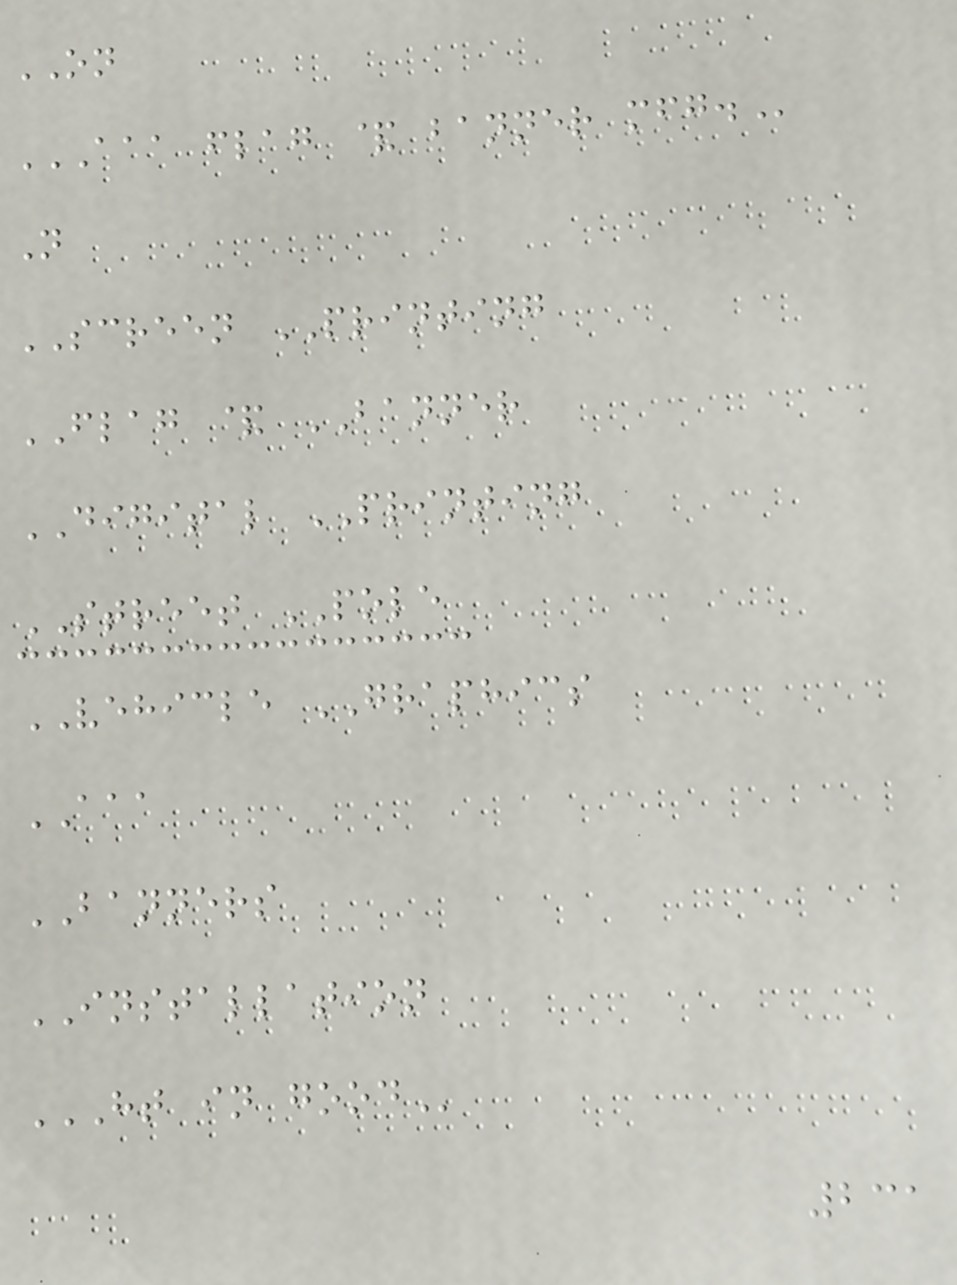ON
AAA FLAG & BANNER MFG.
N
SCREEN PRINTING
FLAG & BANNER
DIGITAL PRINTING
STREET POLE
VEHICLE GRAPHICS
AAA
BANNERS
INSTALLATION
HT IN GOOD
231
